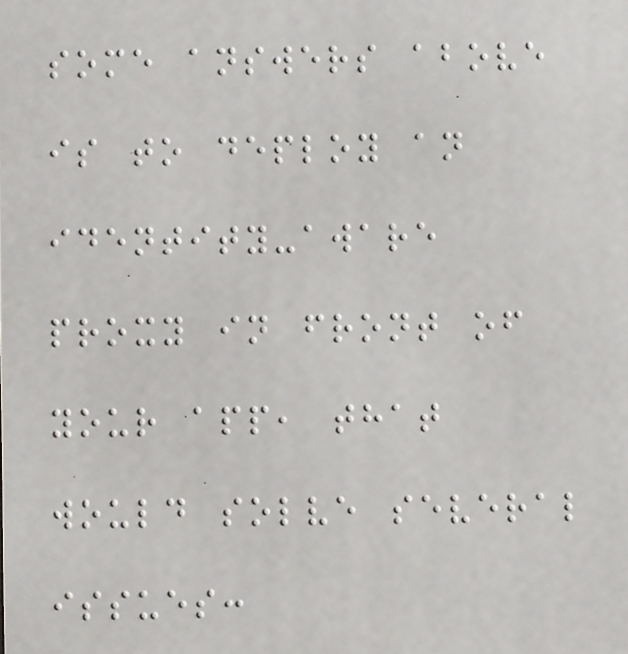some answers above
is to deploy an
identity-aware
proxy in front of
your app, that
would solve several
issues:
